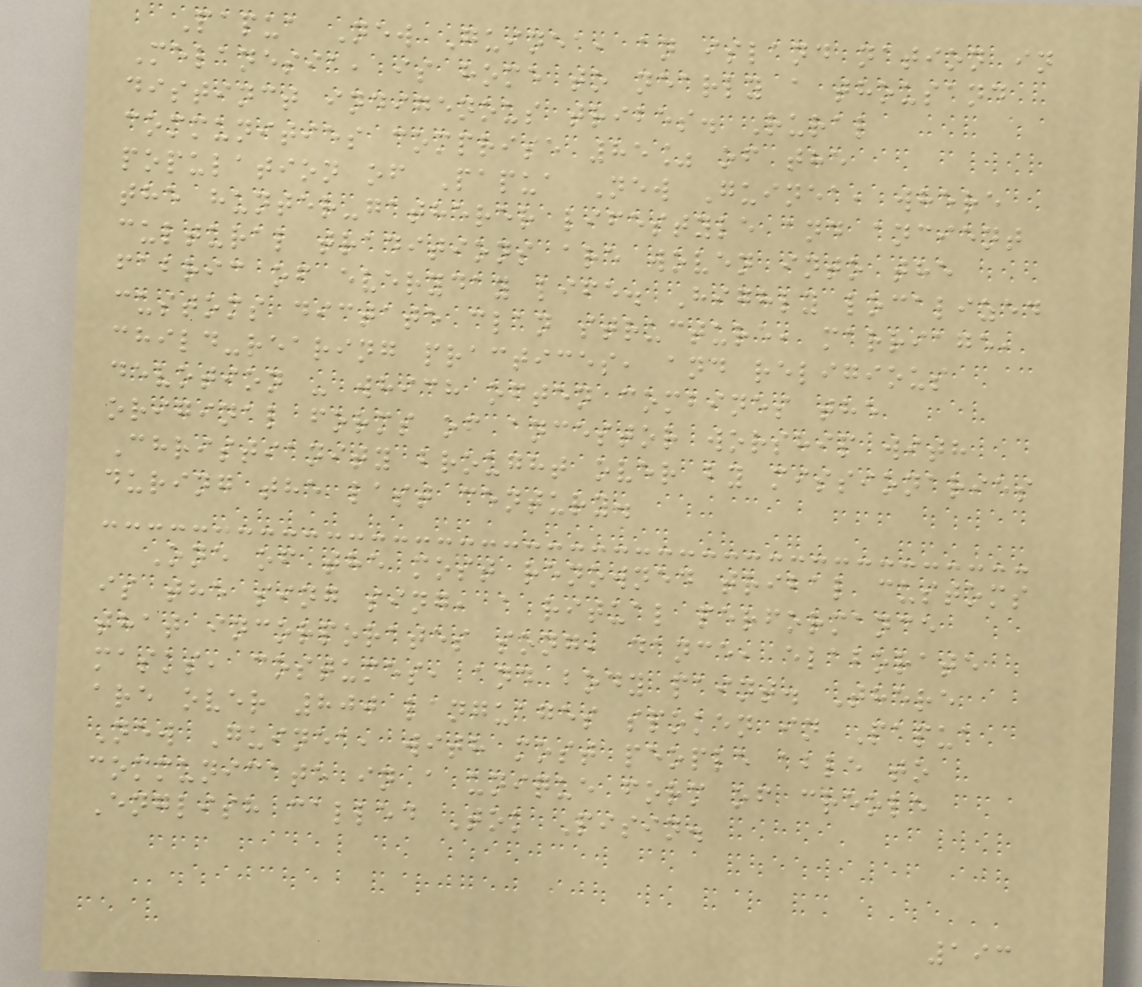Papua New Guinea, an island nation in
Melanesia, is home to nearly a thousand
distinct indigenous tribes. Rural
communities comprise 85% of the
population of Papua New Guinea, where
the hunter-gatherer lifestyle and ancient
cultural traditions are woven into the
fabric of everyday life. Highly localized
customs dictate clan structure, marriage,
child-rearing practices, and religious
devotion - which often combines the
original forms of ancestor worship with
Christianity brought over by missionaries
during the last century.
One of the most renowned tribal customs
is the sing sing, a ritual performance
that incorporates song, dance, elaborate
masks, costumes, and body paint. There
are over 800 languages spoken in Papua
New Guinea, with most people able to
communicate in a unique form of creole
English called Tok Pisin.
193
